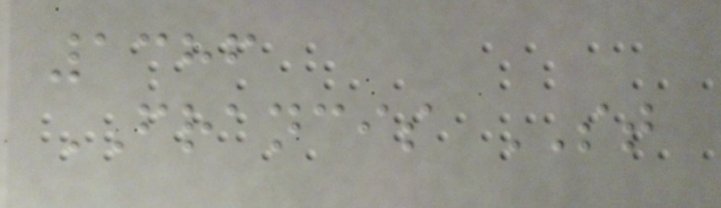1386
FRANCIS ST
